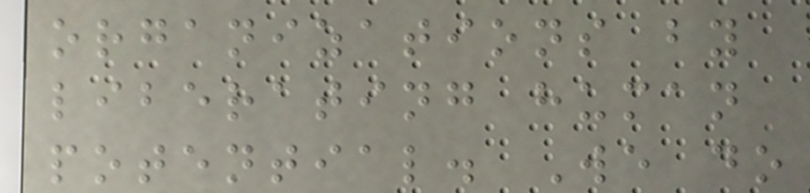organizations by
liberating human
potential. We do
